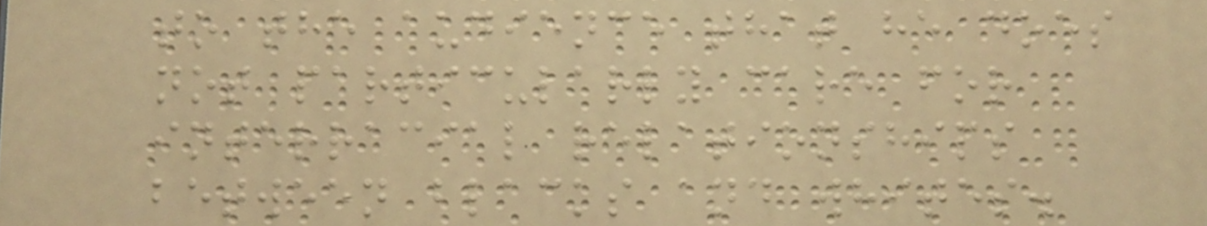to the audience that he does
not particularly care for
interracial relationships
between blacks and whites.
